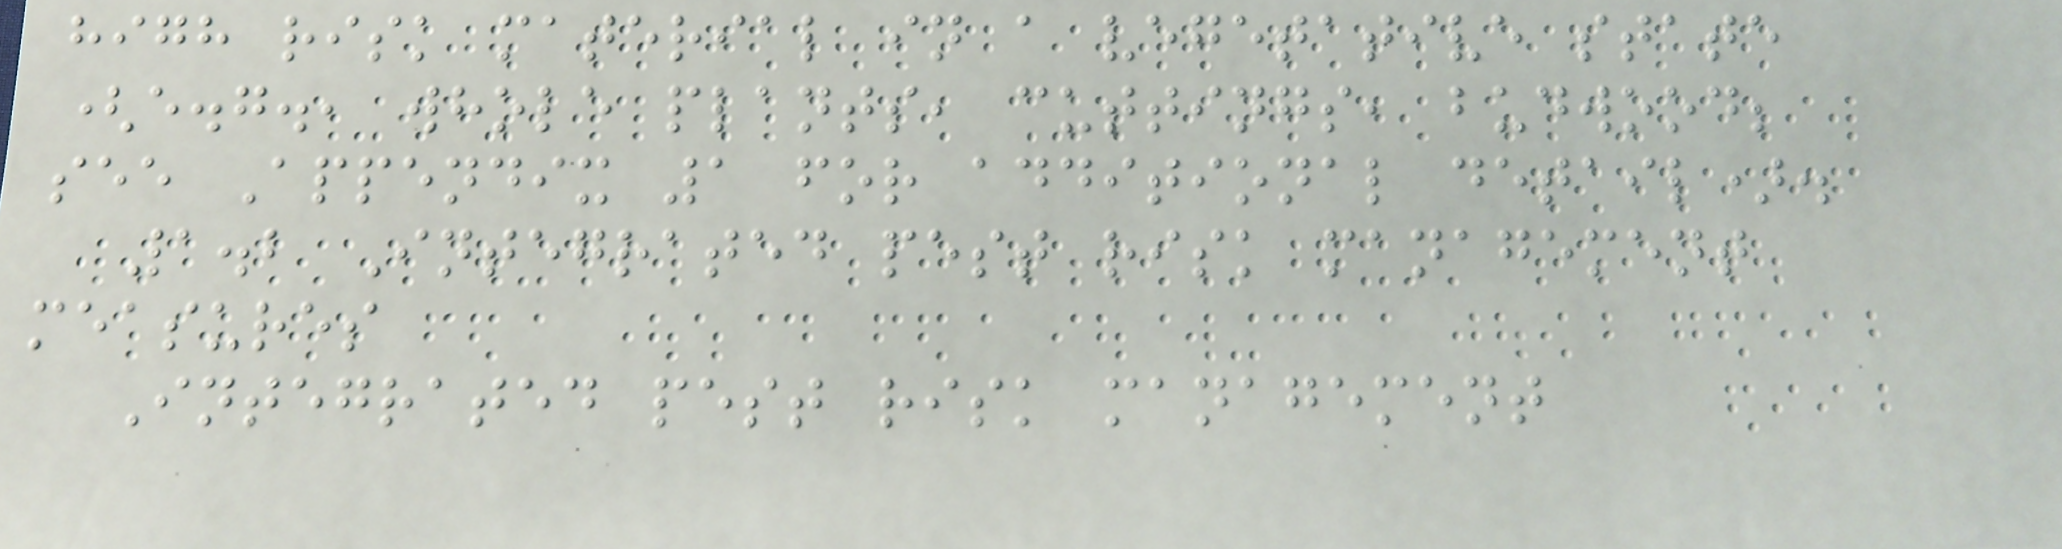high risk material in a vegetative state
(e.g., whole plants, cuttings, budwood;
see Appendix 1 for additional detail).
1.2 Integrated pest risk management
measures
Integrated pest risk management
